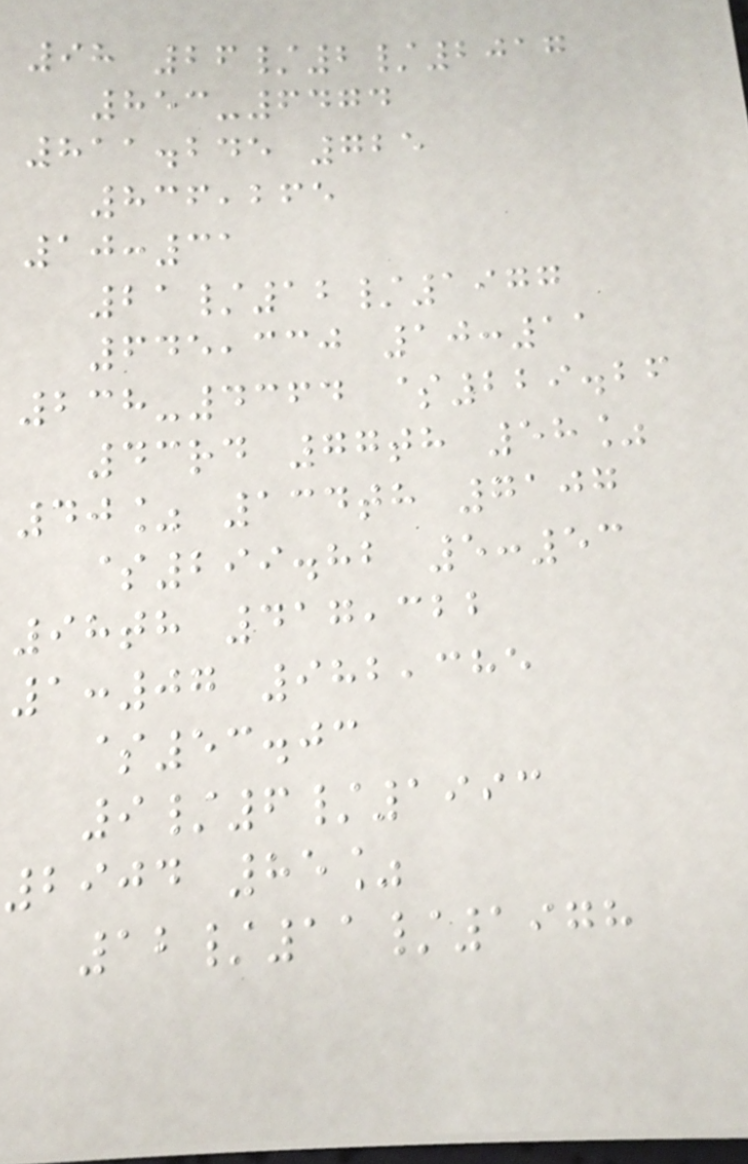98 26/2/2017
853-6474
811.245 725
836,265
10:31
21/12/1977
645,330 10:11
238-4364 $229.26
43rd 77th 58%
40% 134th 7107
$299.82 5:53
98th 417,322
1:07 982,385
$53.03
9/6/1993
2904 85%
12/11/1978
